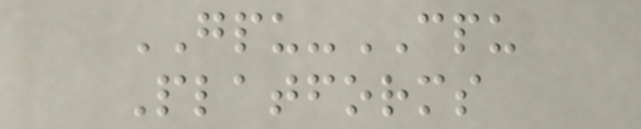GPU-CPU
Platforms
